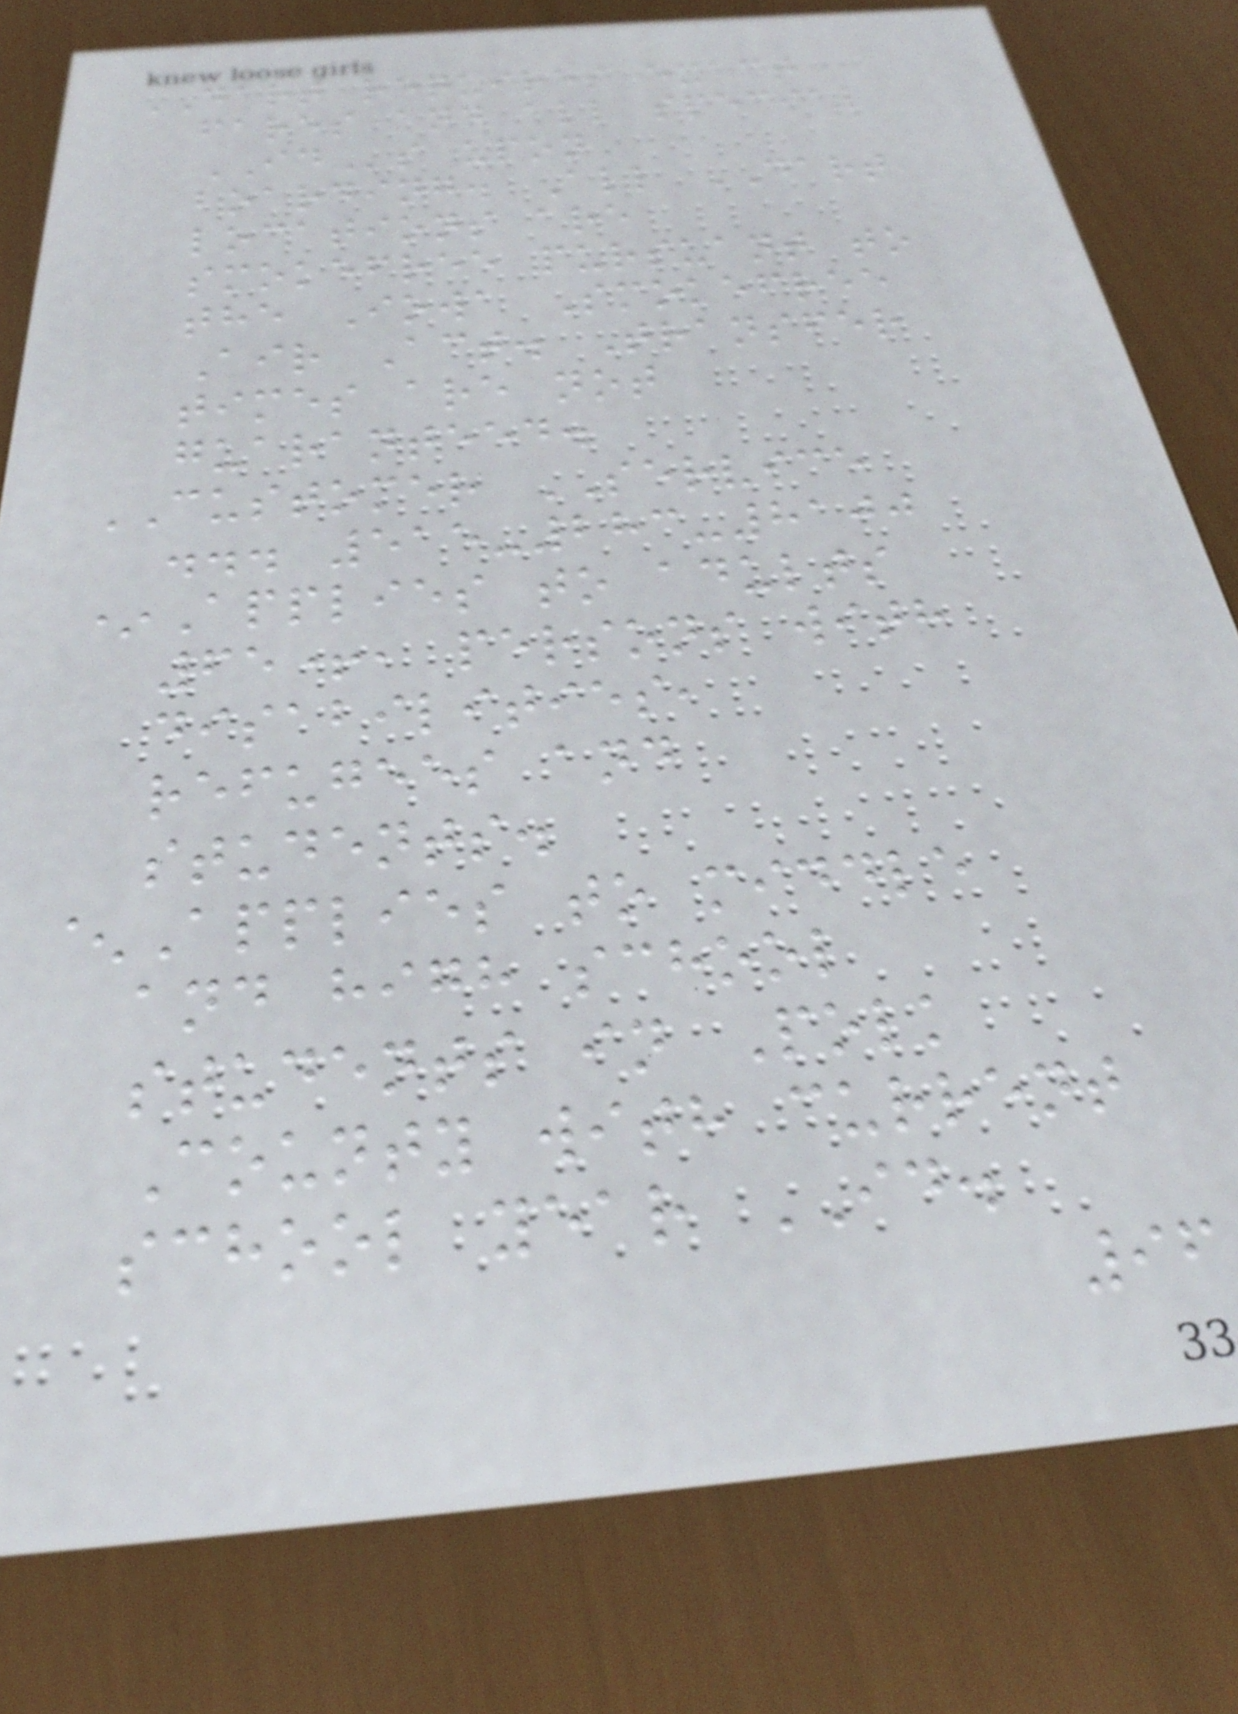DART requires exact
fares and all special
IDs upon
boarding. All DART
locations are
smokefree pursuant to
the Iowa Smokefree
Air Act. Transfer
times are not
guaranteed.
CUSTOMER SERVICE
... 515-283-8100
*Applies to adults
65+, persons with
disabilities,
refugees and
students.
^Applies to middle
and high school
students in Polk
County with current
school year ID.
96
